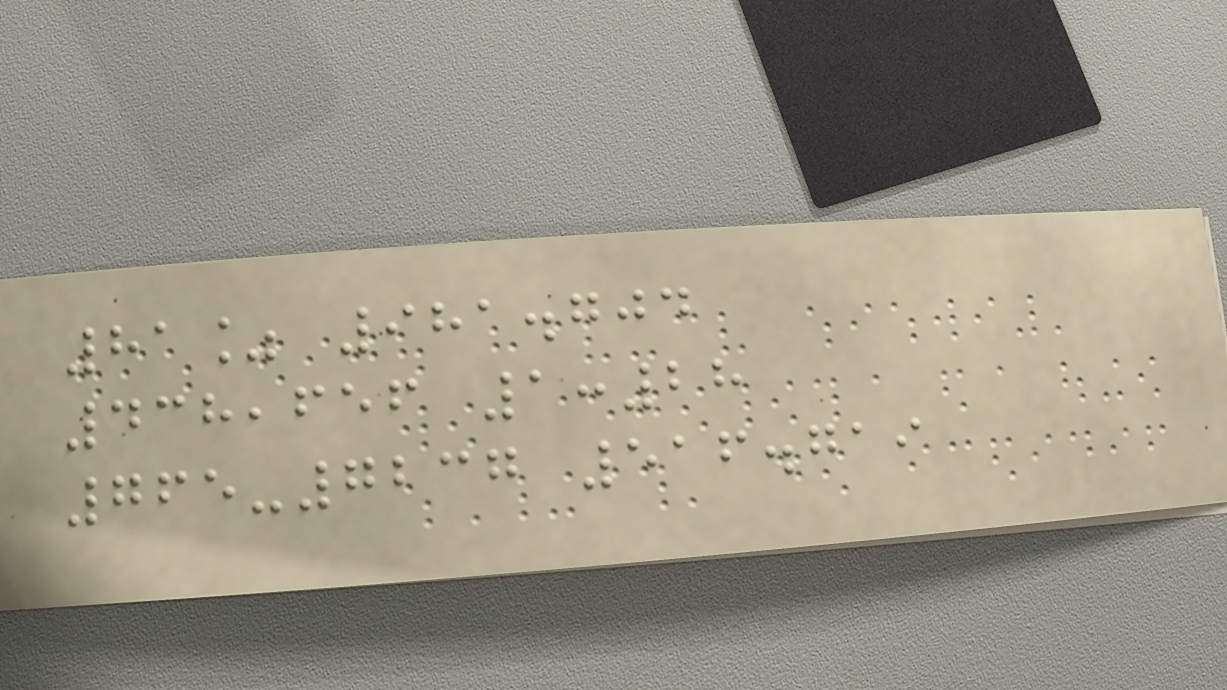81% 981.704
438,656 1:28
765-7237 516.719
